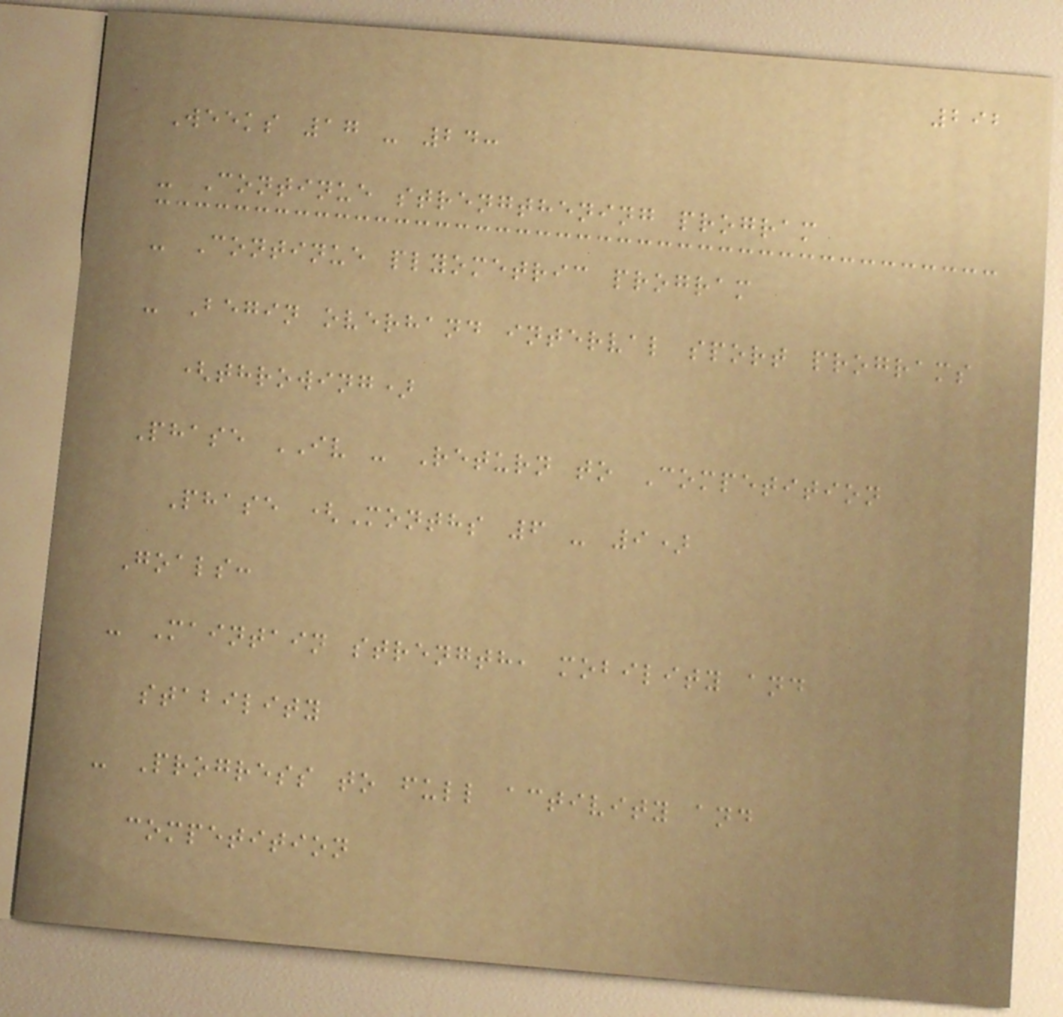292
Weeks 17 - 24:
- Continue strengthening program
- Continue plyometric program
- Begin overhand interval sport programs
(throwing)
Phase IV - Return to Competition
Phase (Months 6 - 9)
Goals:
- Maintain strength, mobility and
stability
- Progress to full activity and
competition
